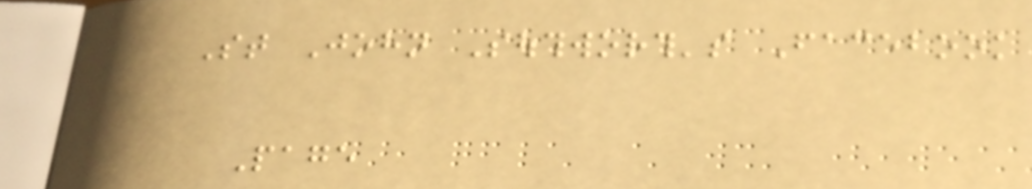St John Southworth's Facebook
Page
